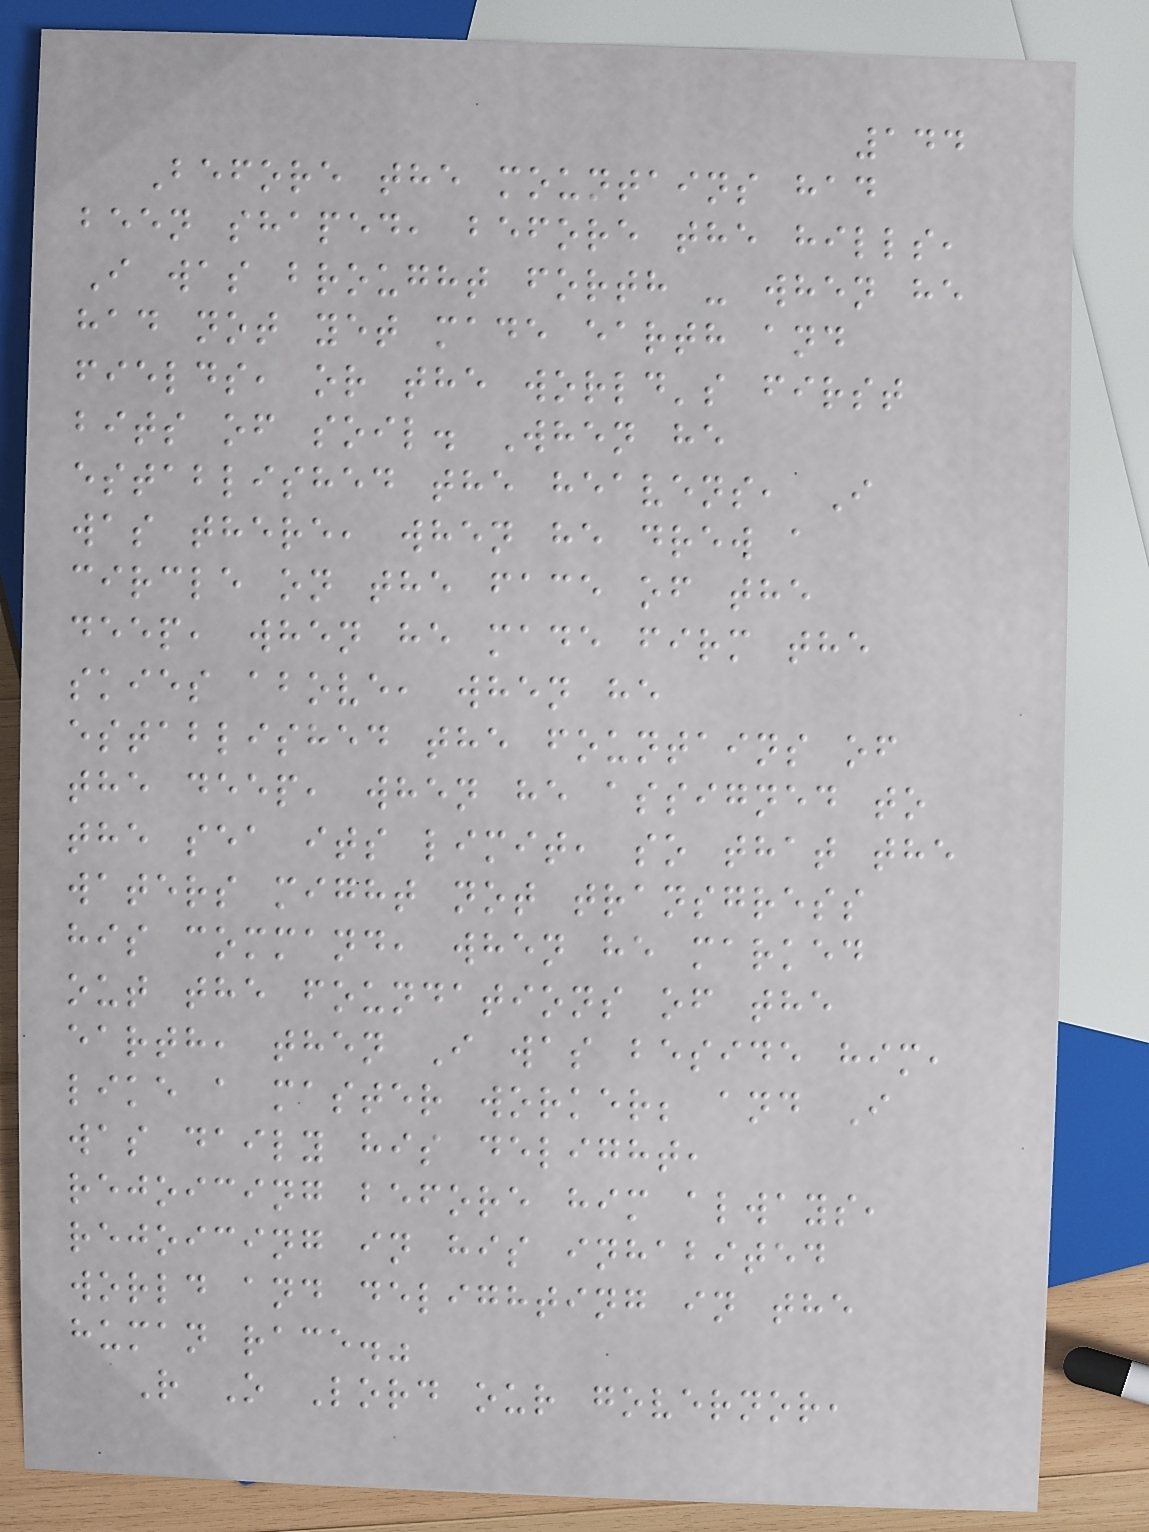144
Before the mountains had
been shaped, before the hills,
I was brought forth - when he
had not yet made earth and
fields, or the world's first
bits of soil. When he
established the heavens, I
was there, when he drew a
circle on the face of the
deep, when he made firm the
skies above, when he
established the fountains of
the deep, when he assigned to
the sea its limit, so that the
waters might not transgress
his command, when he marked
out the foundations of the
earth, then I was beside him,
like a master worker; and I
was daily his delight,
rejoicing before him always,
rejoicing in his inhabited
world and delighting in the
human race."
R O Lord our governor,
